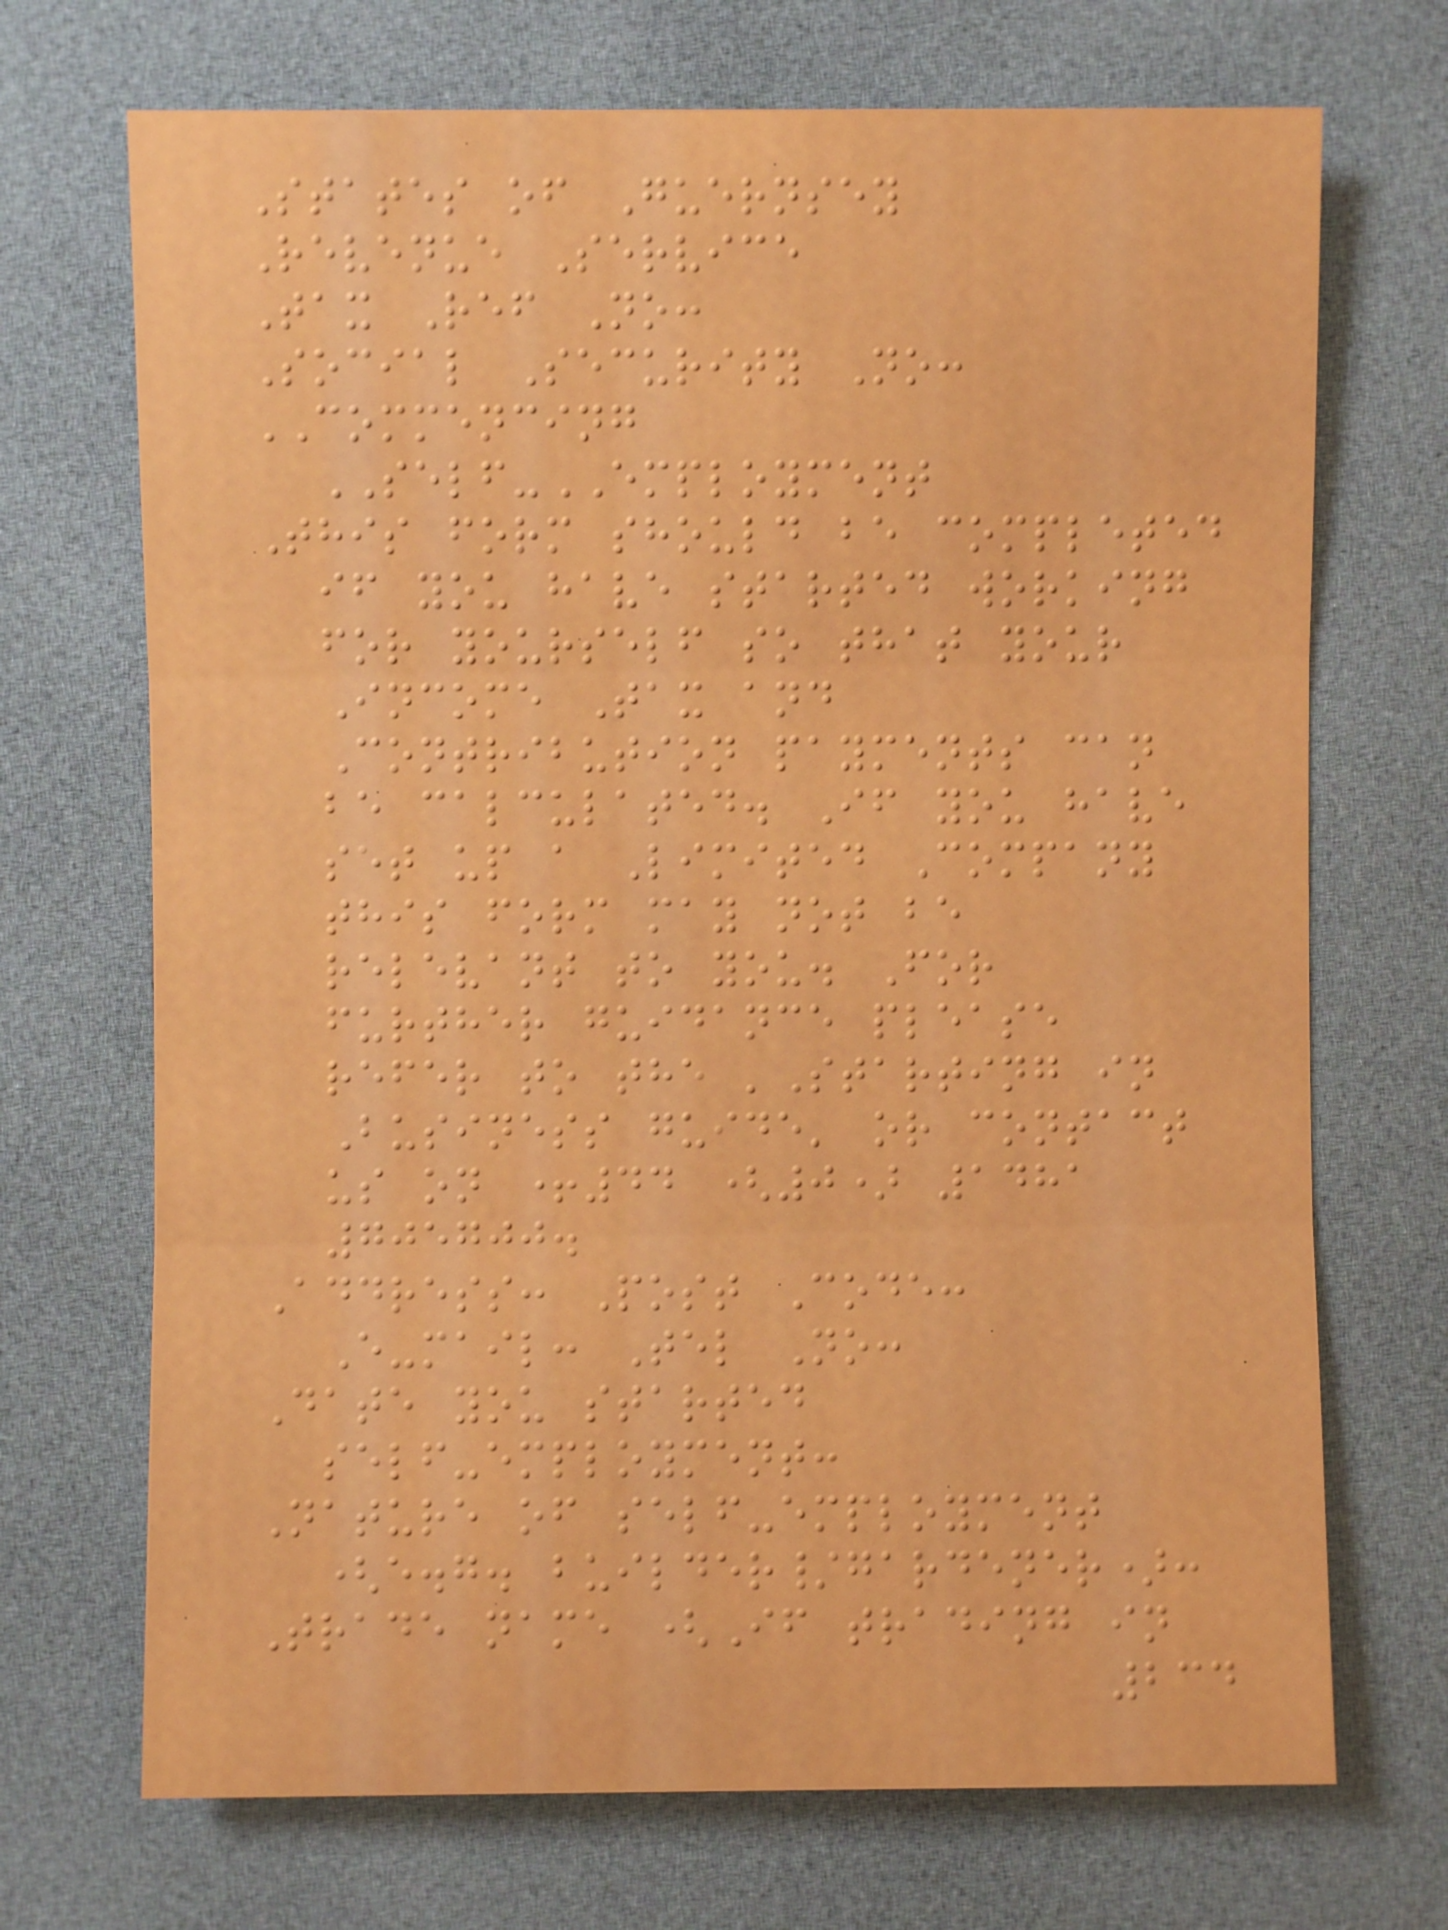States of Guernsey
Revenue Service
Tax Ref No:
Social Security No:
COMMENCING
SELF-EMPLOYMENT
This form should be completed
if you have started working
for yourself so that your
Income Tax and
Contribution payments can
be calculated. If you have
set up a Limited Company
this form may not be
relevant to you. For
further guidance please
refer to the 'Starting in
Business guide' or contact
us on +44 (0) 1481
705700.
Address: Post Code:
E-mail: Tel No:
Date you started
self-employment:
Nature of self-employment
(e.g. builder/gardener):
Trade name (If trading in
234
